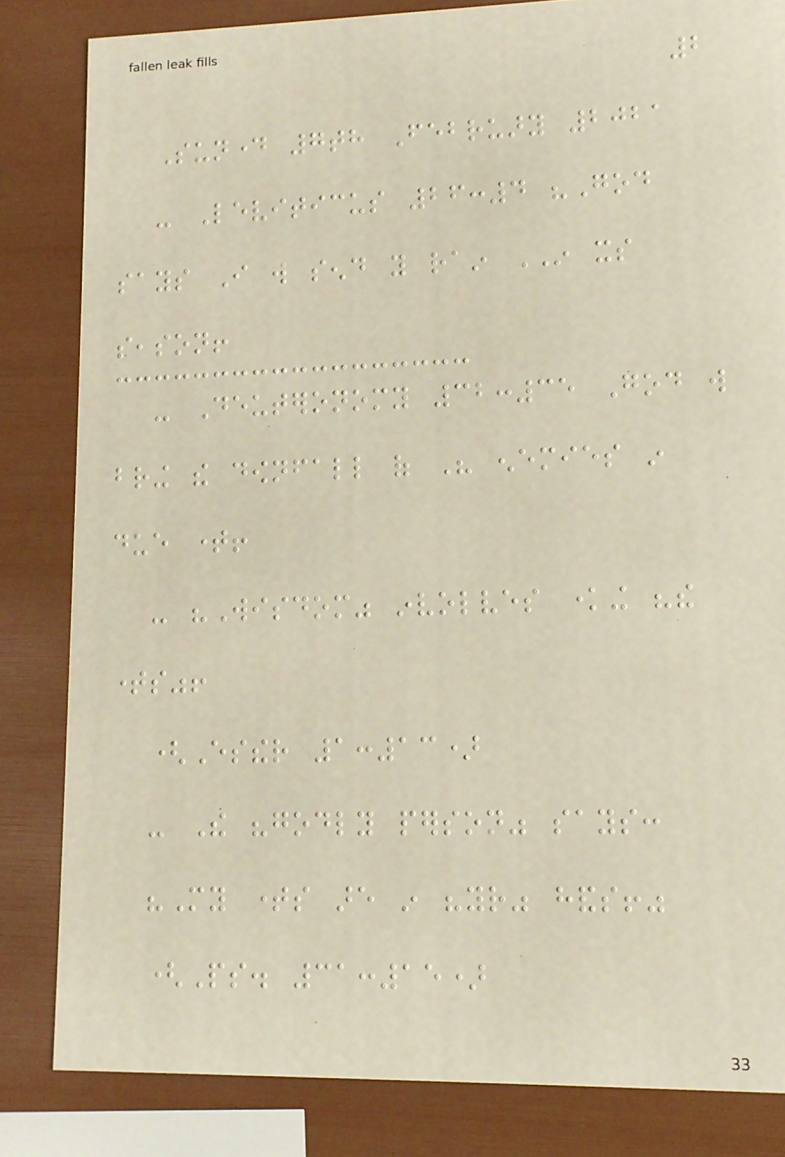2
Sunday 7th February 2021
- Leviticus 26:4 "God
says I will send you rain IN its
season!
- Deuteronomy 32:35 God will
bring the downfall of His enemies in
due time!
- "Wisdom" involves knowing "the
times"!
(Esther 1:13)
- The "godly person" says:
"My times are in "your" hands!"
(Ps. 31:15)
